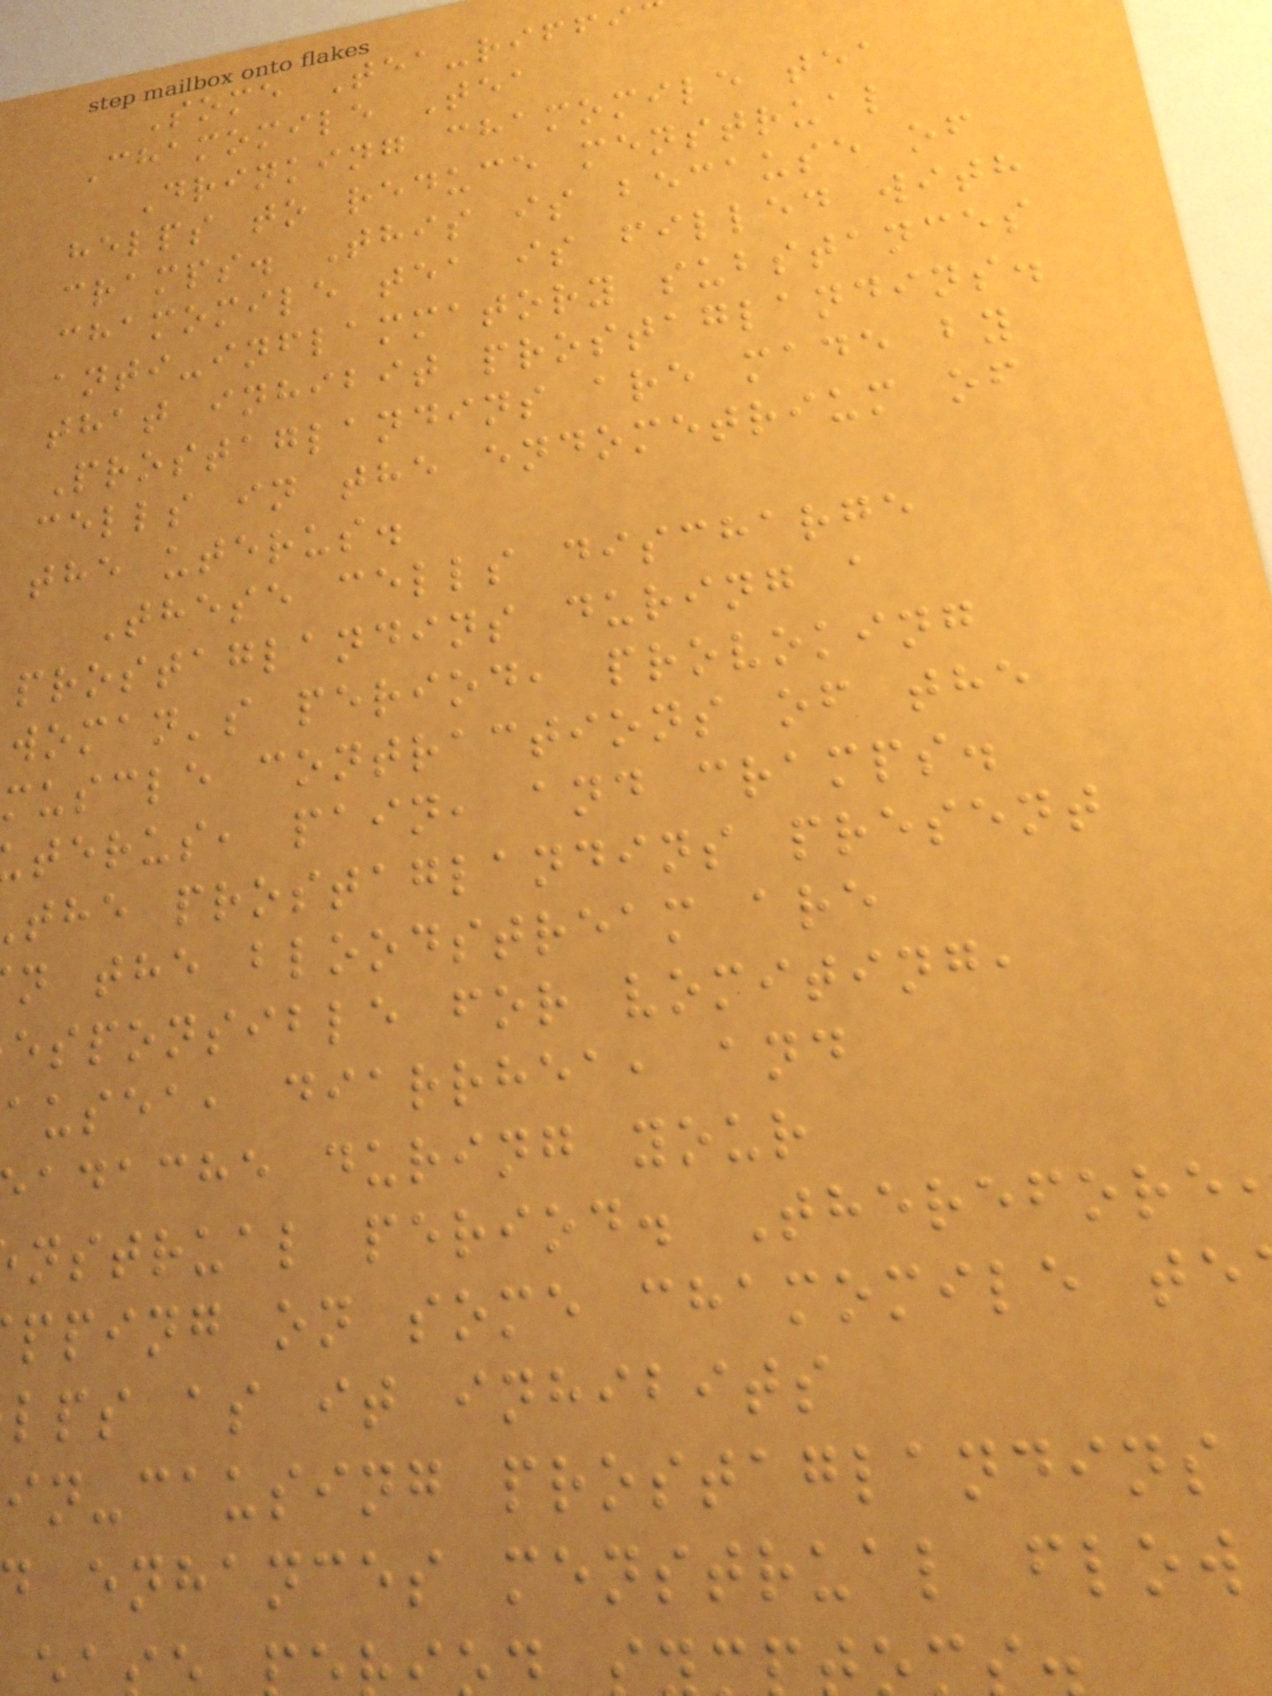Some Tea-riffi
Chamomile Tea
Drinking chamomile tea
helps to reduce menstrual
cramps. This is because of
chamomile tea is filled with
anti-inflammatory substances
that inhibit prostaglandins.
Prostaglandins are made by
cells in the endometrium of
the uterus.
These cells discharge
prostaglandins during a
woman's period, provoking
muscle contractions of the
terus, pain, and cramps.
the prostaglandins present
n the bloodstream are
esponsible for vomiting,
ausea, diarrhea, and
adache during your
nstrual period. Therefore
pping on some chamomile te
lps as it inhibits
in-causing prostaglandins
enhances menstrual flow
